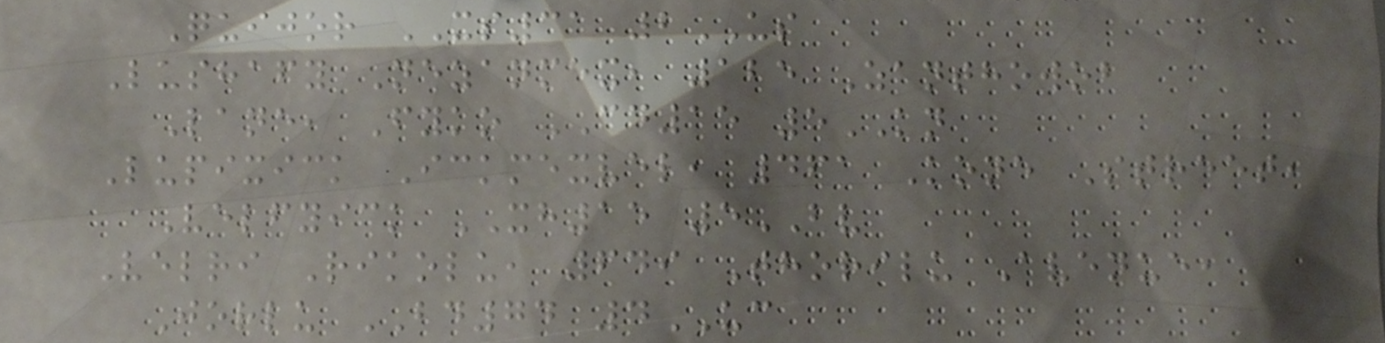Quijor XS31 2US
Lushafy Nezanmex, 125 Zanthowob
Lane, Fyko CD15 5KN
Lupixick Ickmexvel, 461 Kone Street,
Velfyick XH15 5BV
Velri Rikolu, 649 Thorilu Avenue,
Jorlu BD74 4UC
